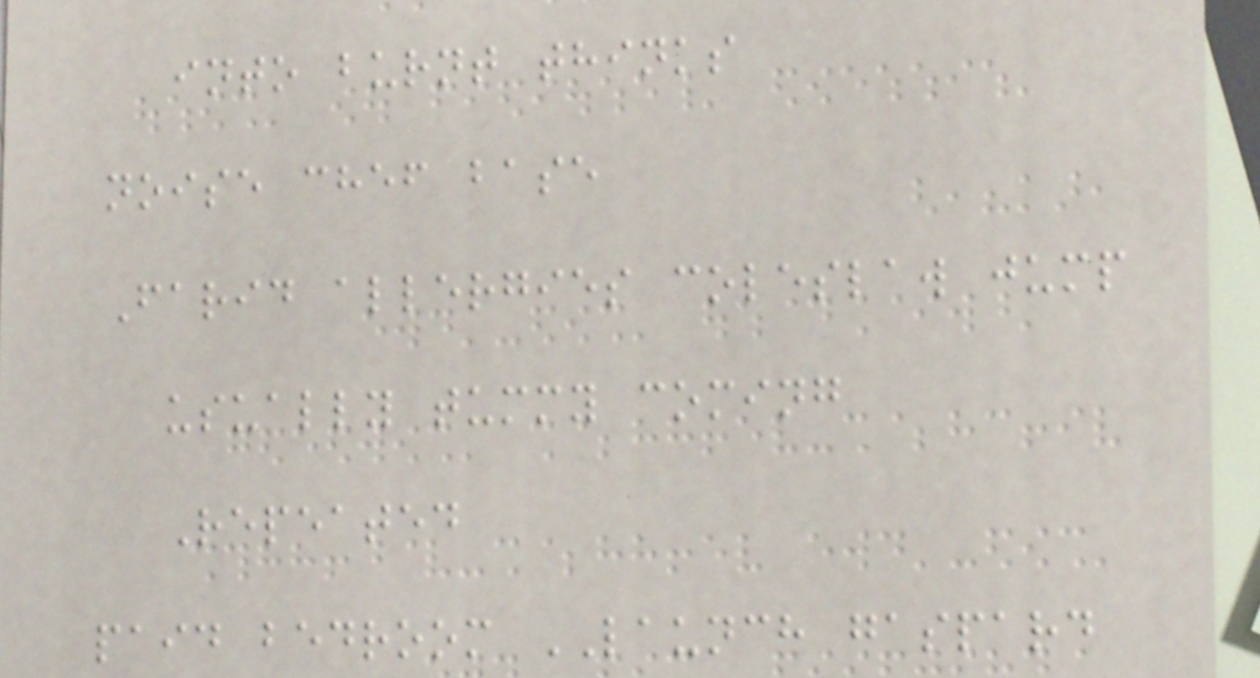into burnt thinks
noise chef base
Farid allergies coleslaw jump
usually tummy coming
Repeated
paid bedroom LAUNCH gaspard
